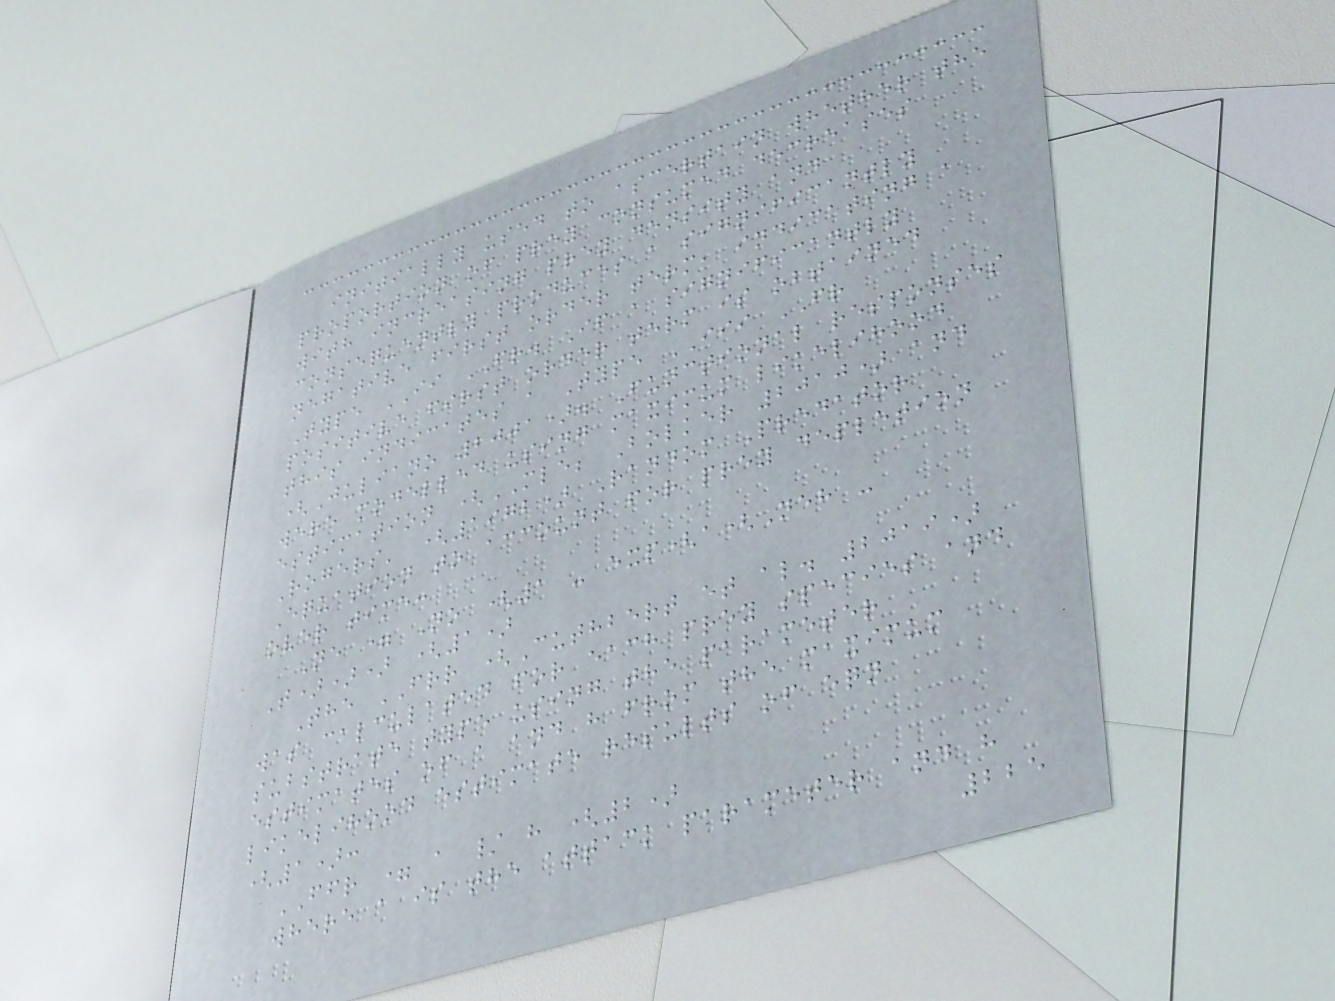initially used to ascertain whether the
proportion of prey consumed decreases
with increasing prey density and
consequently produces a significantly
negative first order term, indicating a
Type II FR. If a significantly
positive first order term is obtained
this indicates a Type III FR
(Juliano 2001). Functional responses
were modelled using maximum likelihood
estimation (MLE; Bolker 2010) and
Rogers' (1972) Random Predator
Equation to account for prey depletion
over time:
Ne = No (1 - exp(a(Neh -
T))) (1)
The FRR (Cuthbert et al. 2019)
was calculated for each prey species and
substrate type using the parameter
estimates of a and h from the maximum
likelihood estimate results of eqn
(1):
FFR = a / h (2)
where a is the attack parameter and h
225
